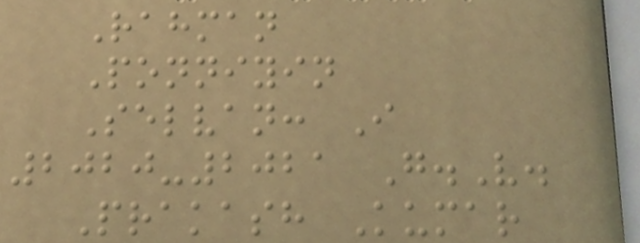Rahman
Ponniyin
Selvan: I
2020-2021 G.V.
Prakash Kumar
